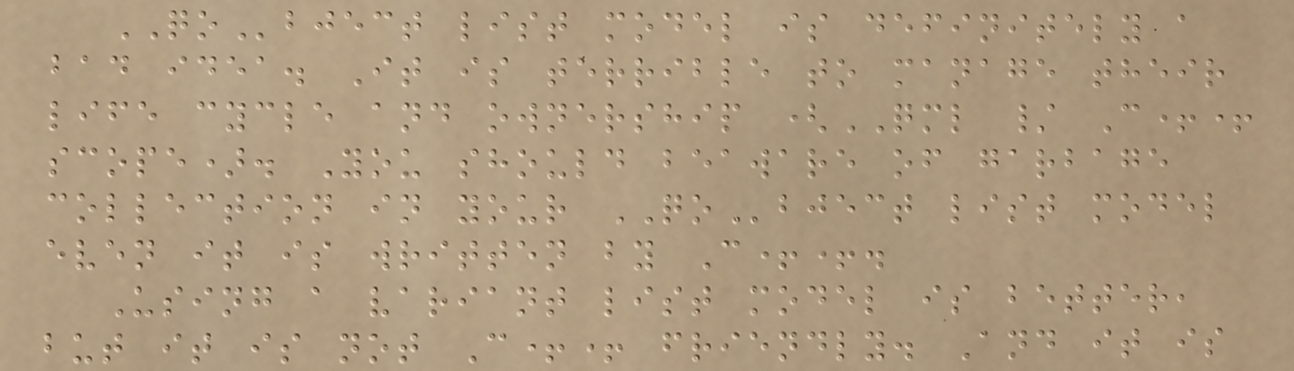QObject list model is definitely a
bad idea. It is terrible to manage their
life cycle and ownership (QML / C++
scope). You should beaware of garbage
collection in your QObject list model
even it is written by C++.
Using a variant list model is better,
but it is not C++ friendly. And it is
